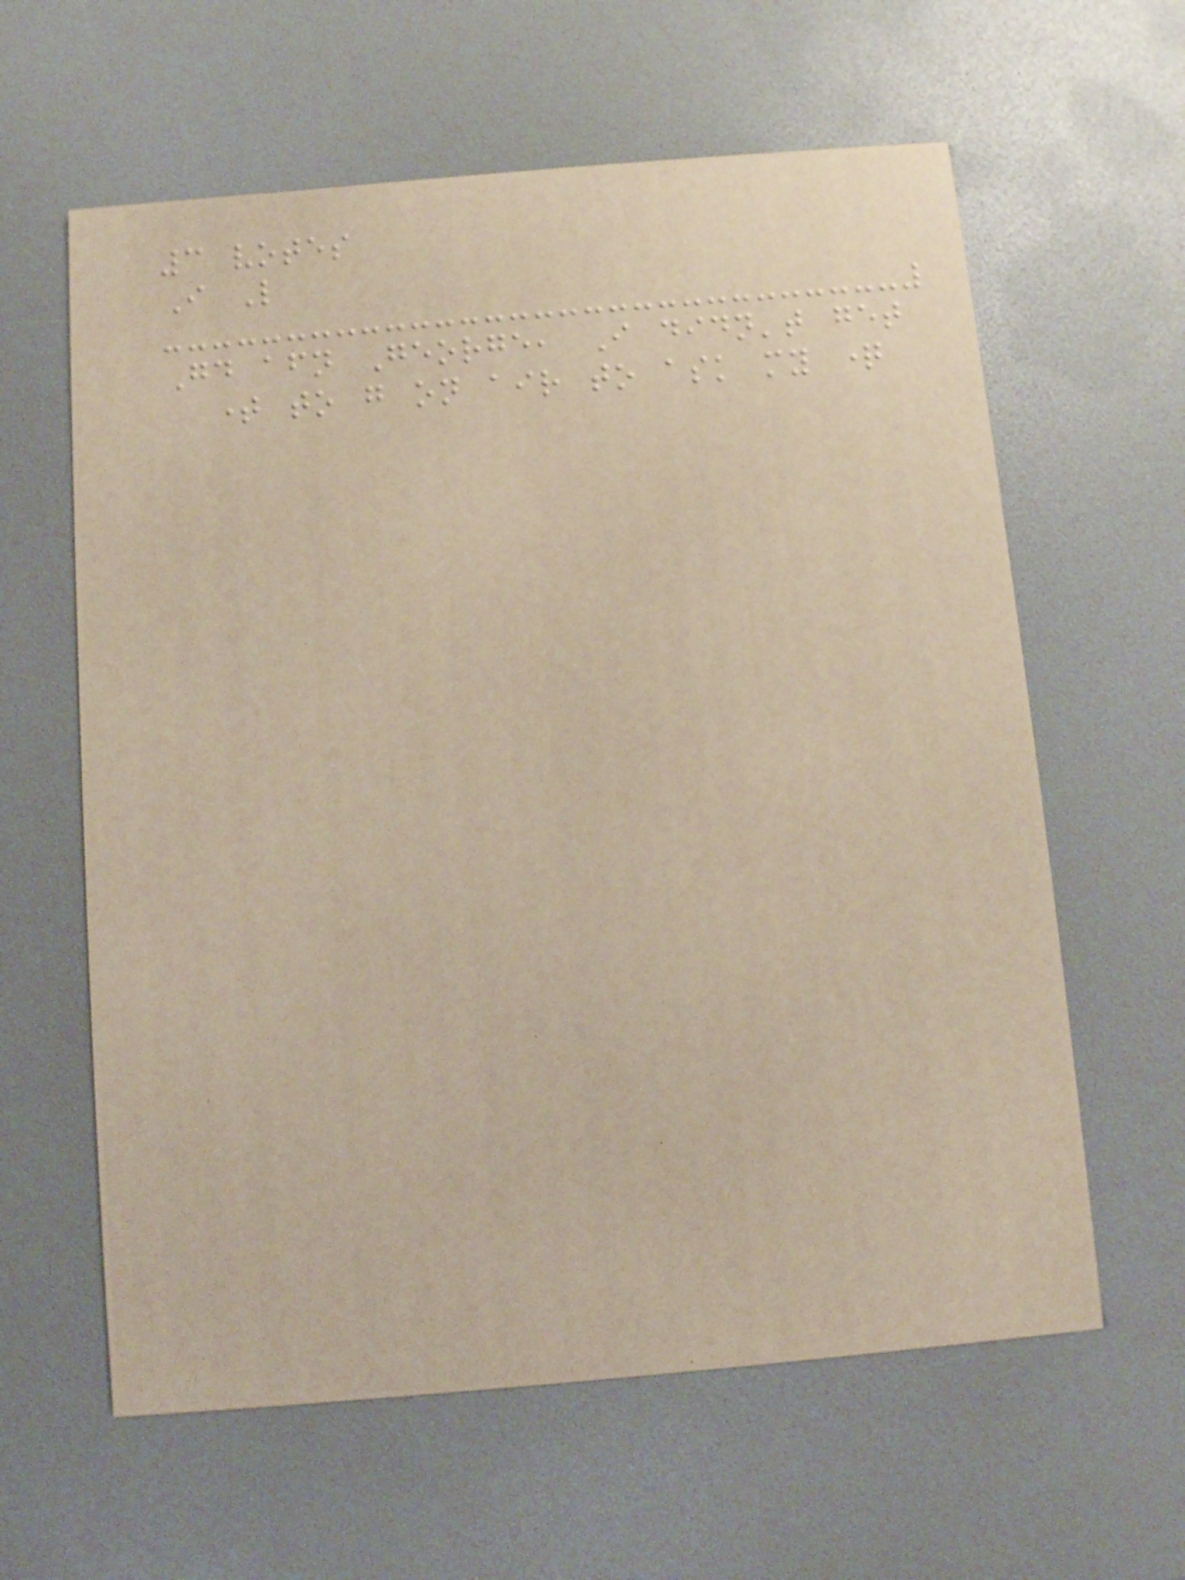3 votes
I Like
Good afternoon George, I didn't get
time to go on air to ask my question
